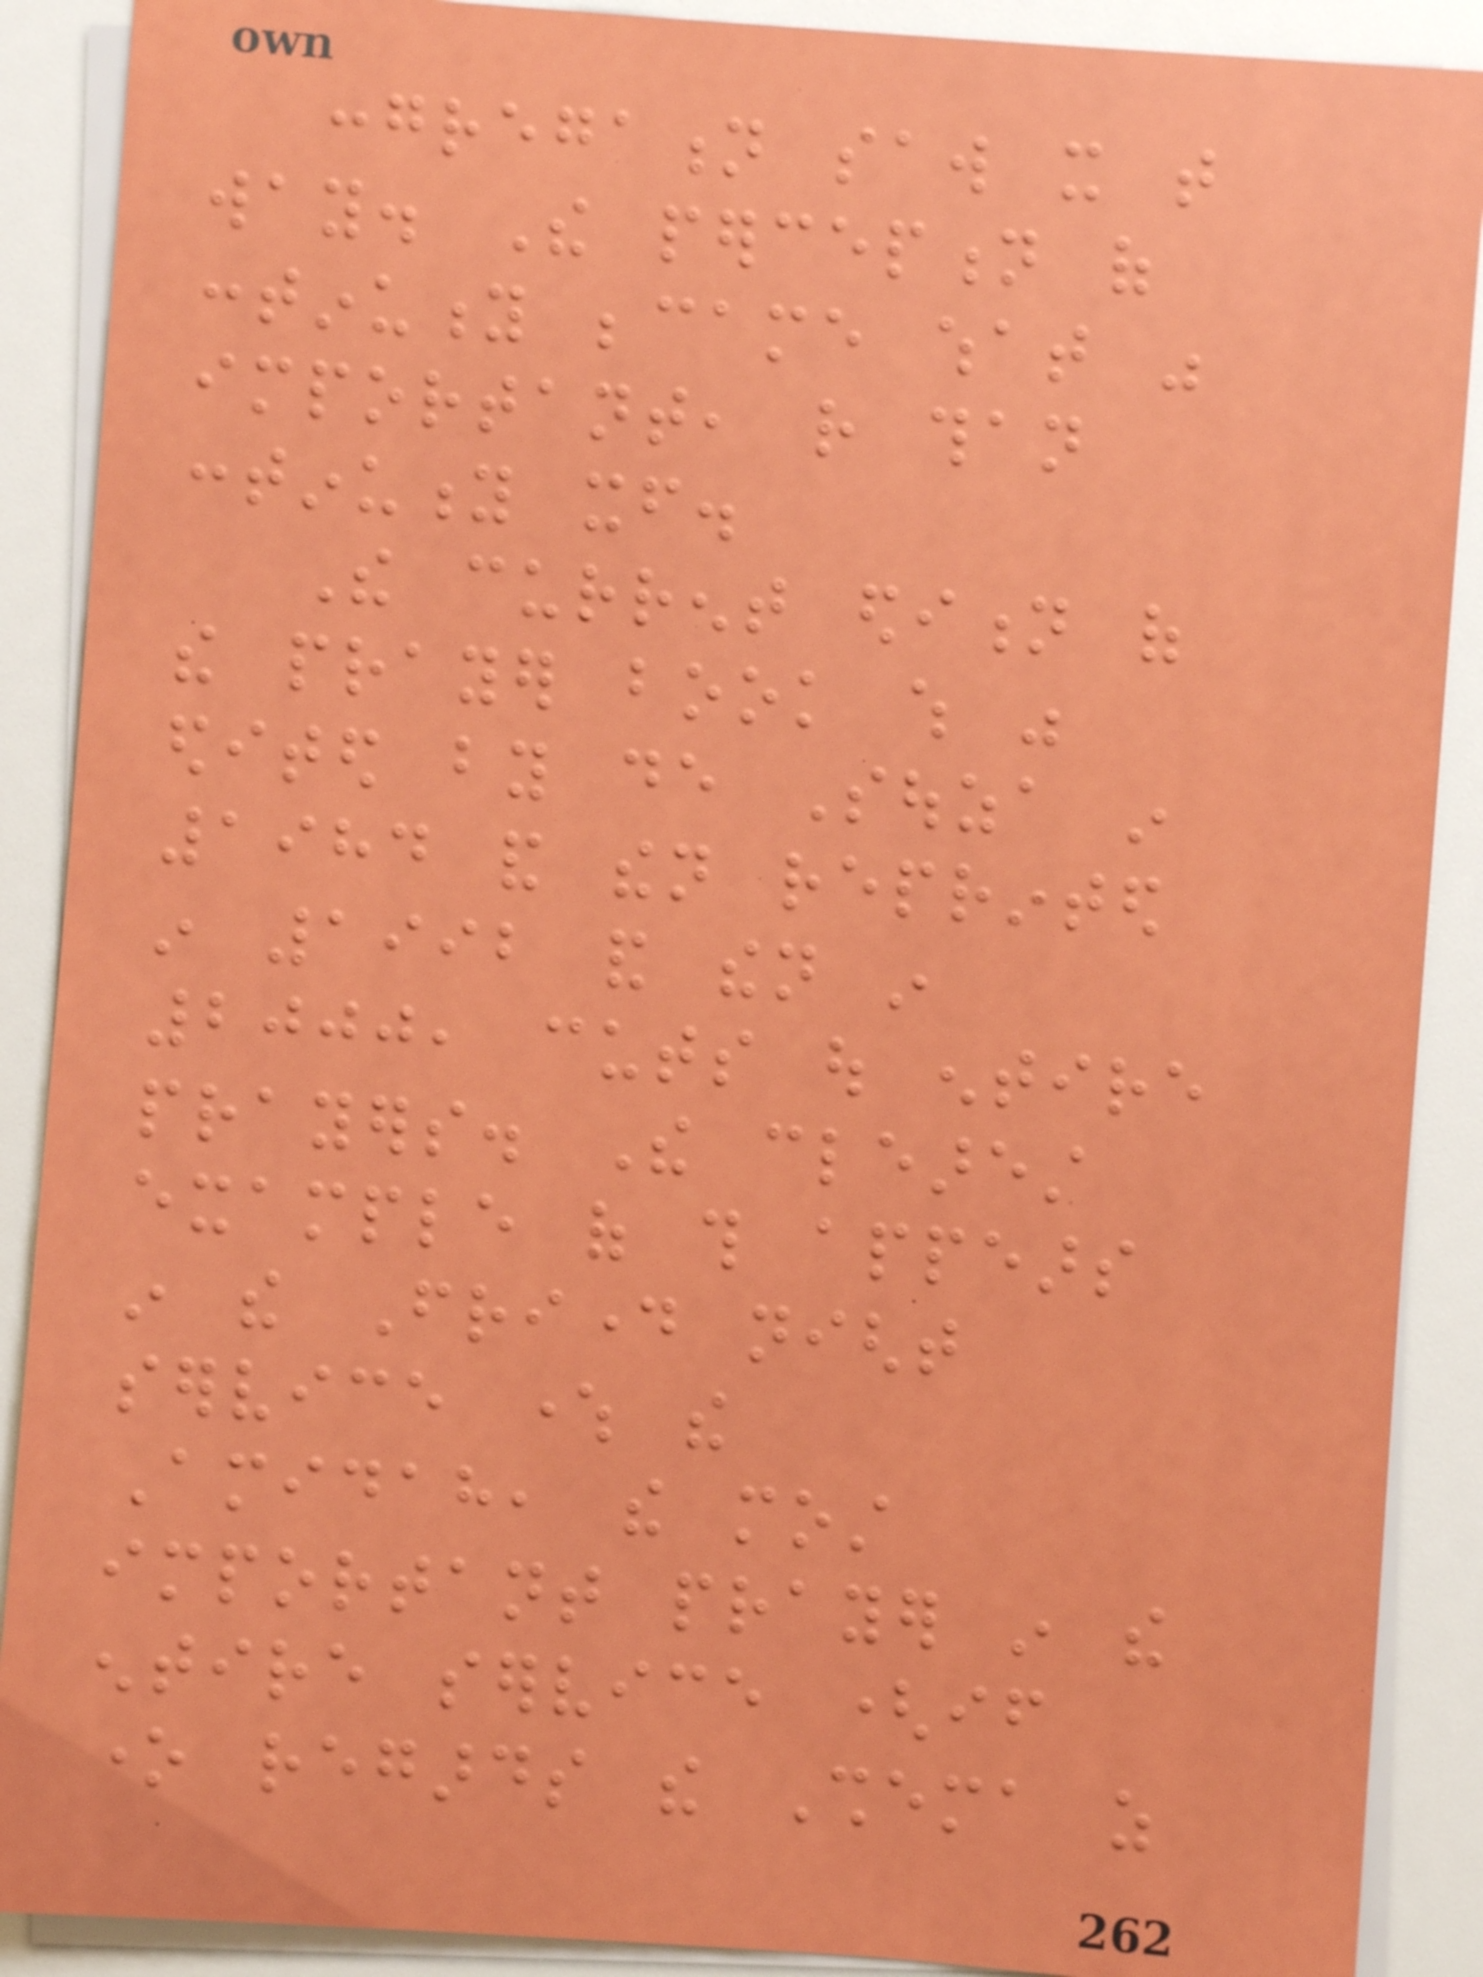congregation saw it that
way. The perception of
continuity became what was
important, rather than
continuity itself.
The current edition of
the prayer book which was
edited by de Souza in
1984 and then reprinted
in 1992 and then in
2000, cuts out entire
prayers. The clearest
example of this appears
in the Friday night
service where the
Amidah, the most
important prayer in the
entire service (if
one regards the Shema as
